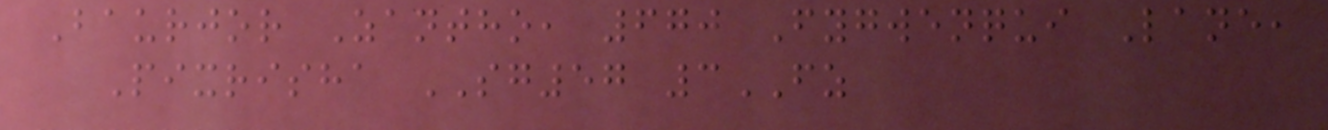Baurjor Zantho, 670 Fygwenqui Lane,
Pixrisha SG57 3FZ
